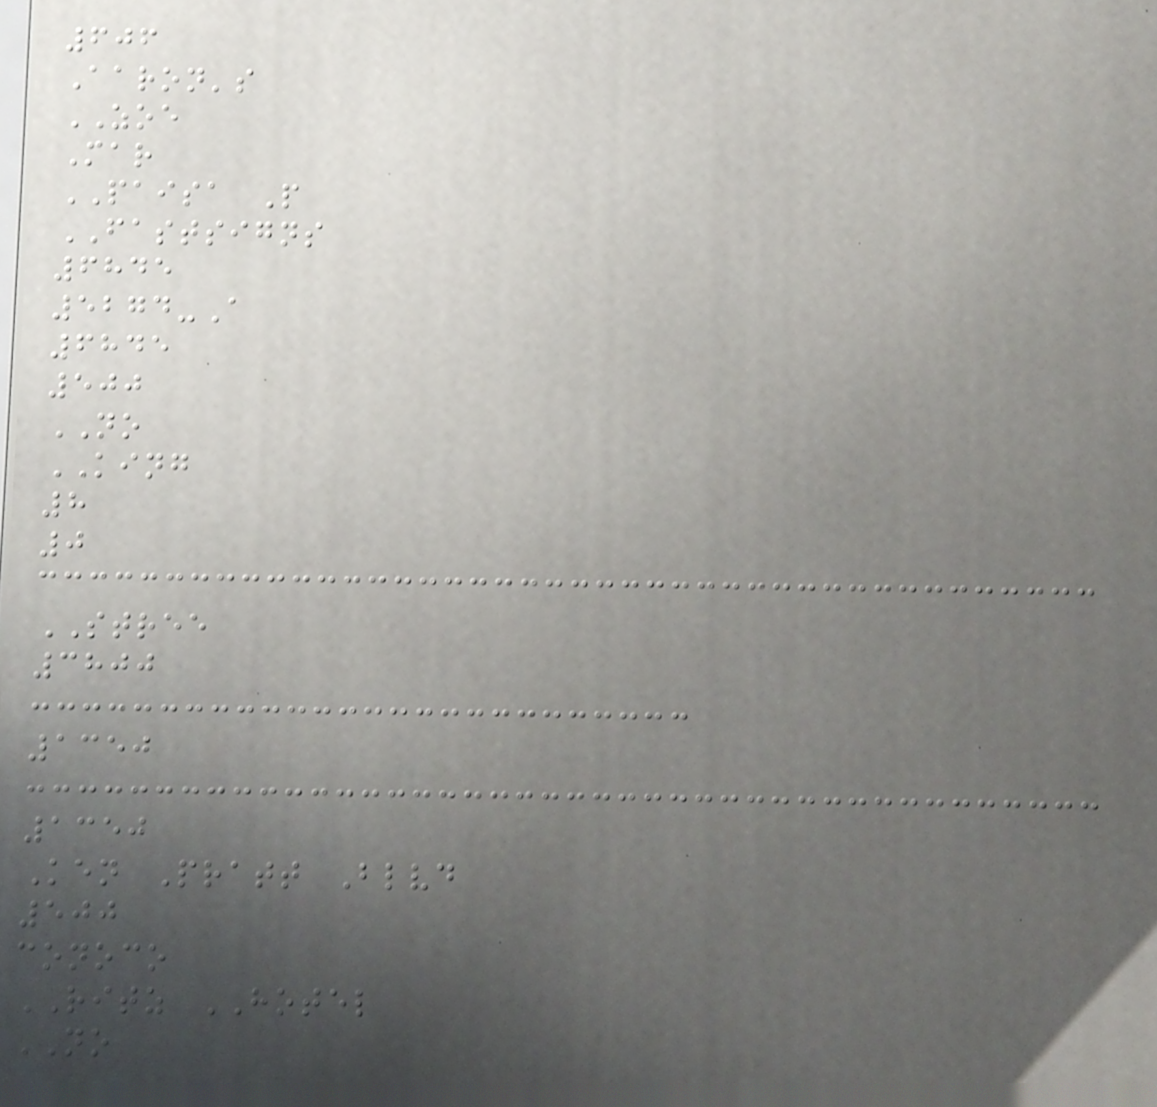606
Aaron's
ZOE
Mar
PAISA P
FASTSIGNS
6845
5274-A
6845
500
NO
KING
8
0
STREE
3800
1350
1350
Ken Pratt Blvd
500
conoco
RITZ HOTEL
NO
